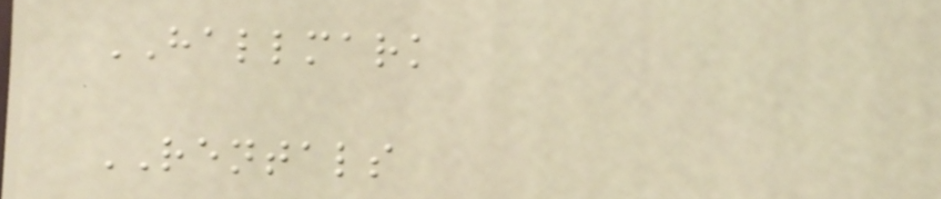HALLMARK
RENTALS
